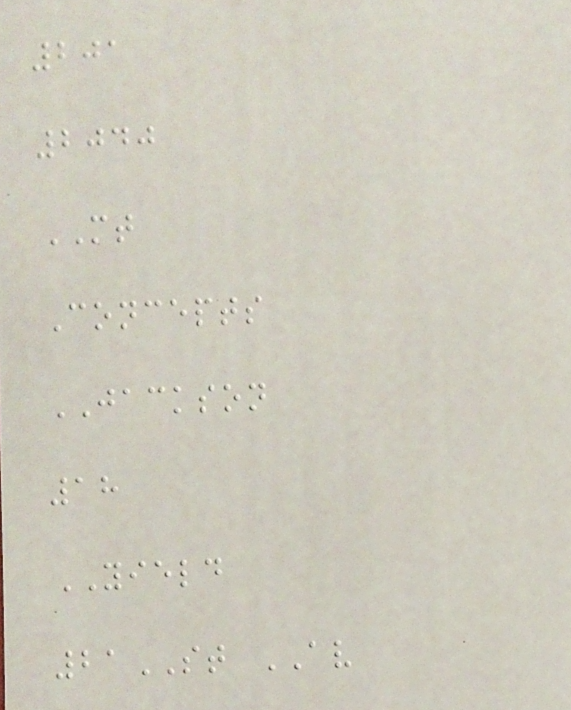201
2040
MT
Concepts
JACKSON
18
YIELD
21ST AV
